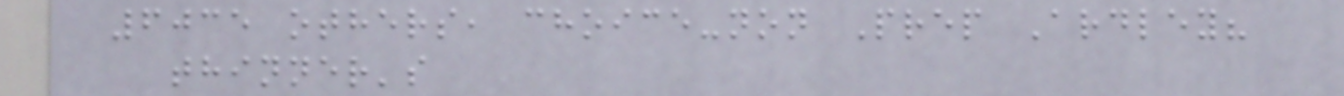6035 others, choice-non Prep Ardley?
thinner's
